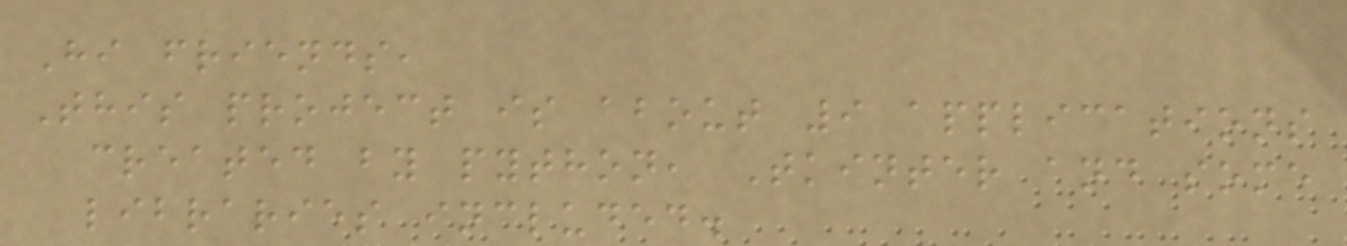Hi friends,
This project is about 9 applications
created by python, Tkinter and some
libraries included.
